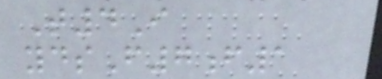T4I
ydsF7f1
